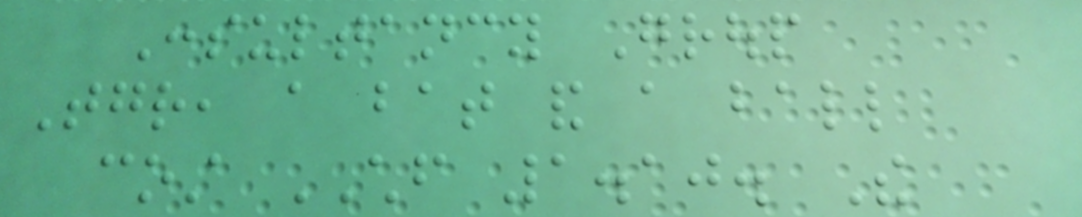Consultancy Group
Together, a bat and a ball
cost CHF 1.10. The
